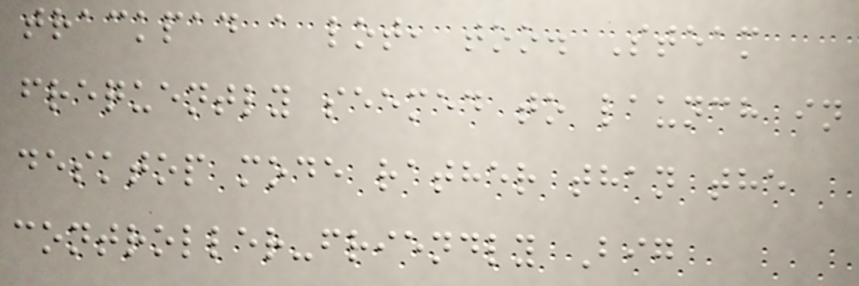trackpad a lot, too. Steam
frequently seemed to launch in
desktop mode rather than the
controller-friendly Big
